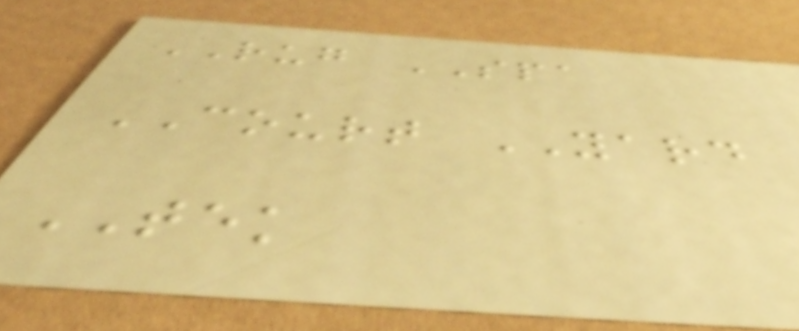RUG SPA
COURT YARD
TEK
